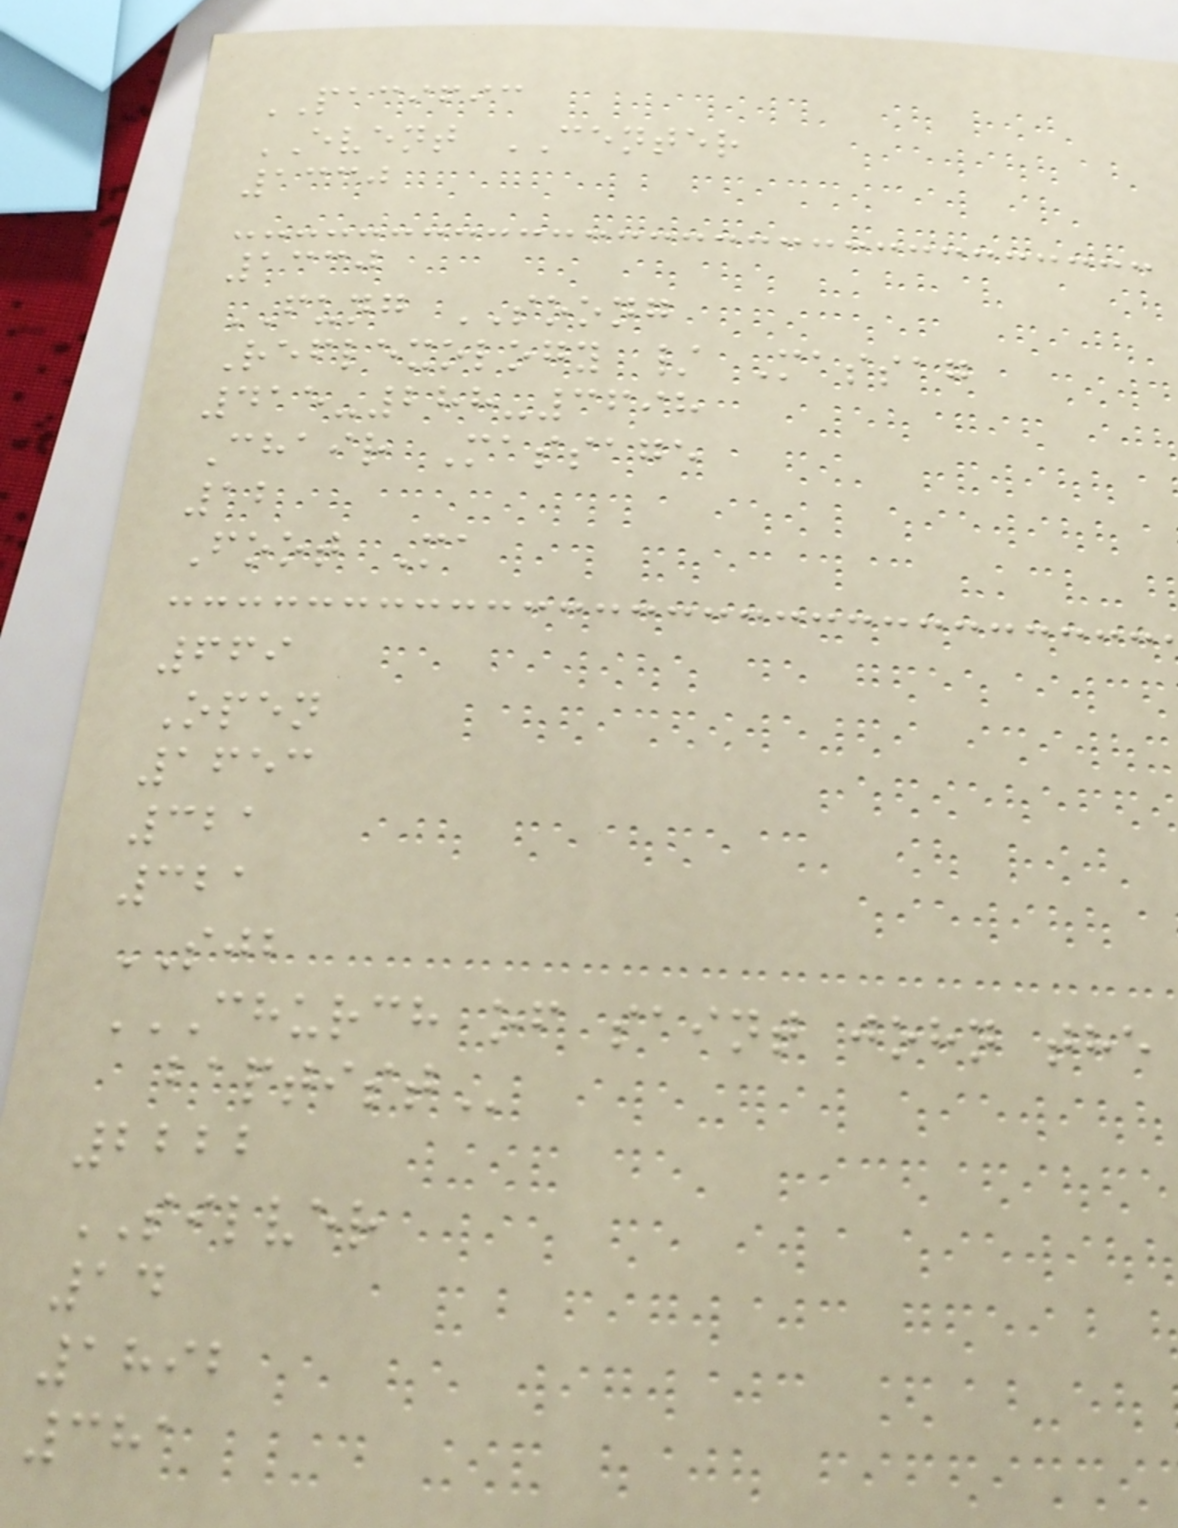PACIFIC
EVENT CENTER
1330
1330
FUNG SOONG
Reflexology / Massag
415-288-3698
Chair Massage
12
Foot Ma
669
Open
1653
321
321
SJB
CHURCH OF SAINT JOHN THE
BAPTIST
2222
SILVER
14
1892
381
